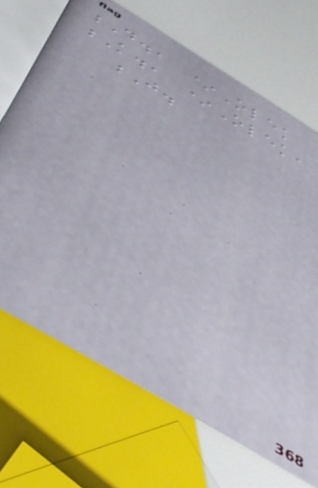D., *Olek
K., *Olek,
J.
